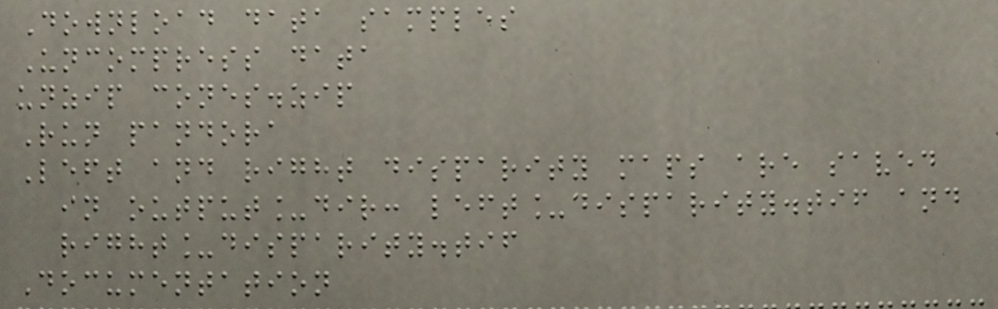Download data samples
Uncompress data
unzip cones.zip
Run pandora
Left and right disparity maps are saved
in output_dir: left_disparity.tif and
right_disparity.tif
Documentation
